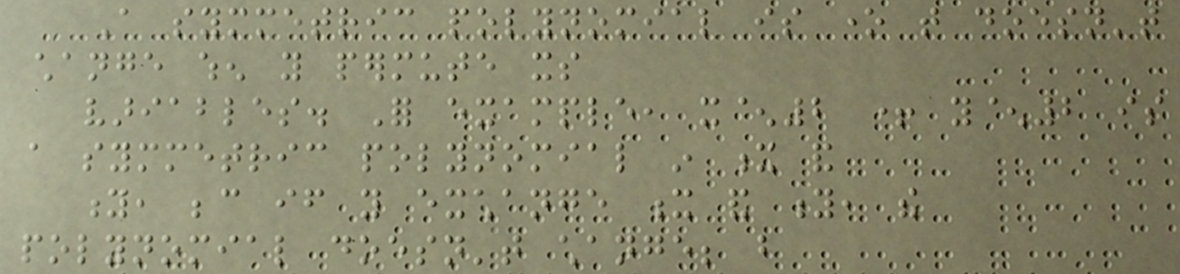A symmetric polynomial is one that doesn't
change when you permute its
variables. For example, x^2 + y^2 is
a symmetric polynomial in x and
y, because if you exchange x and y, the
polynomial doesn't change; but
